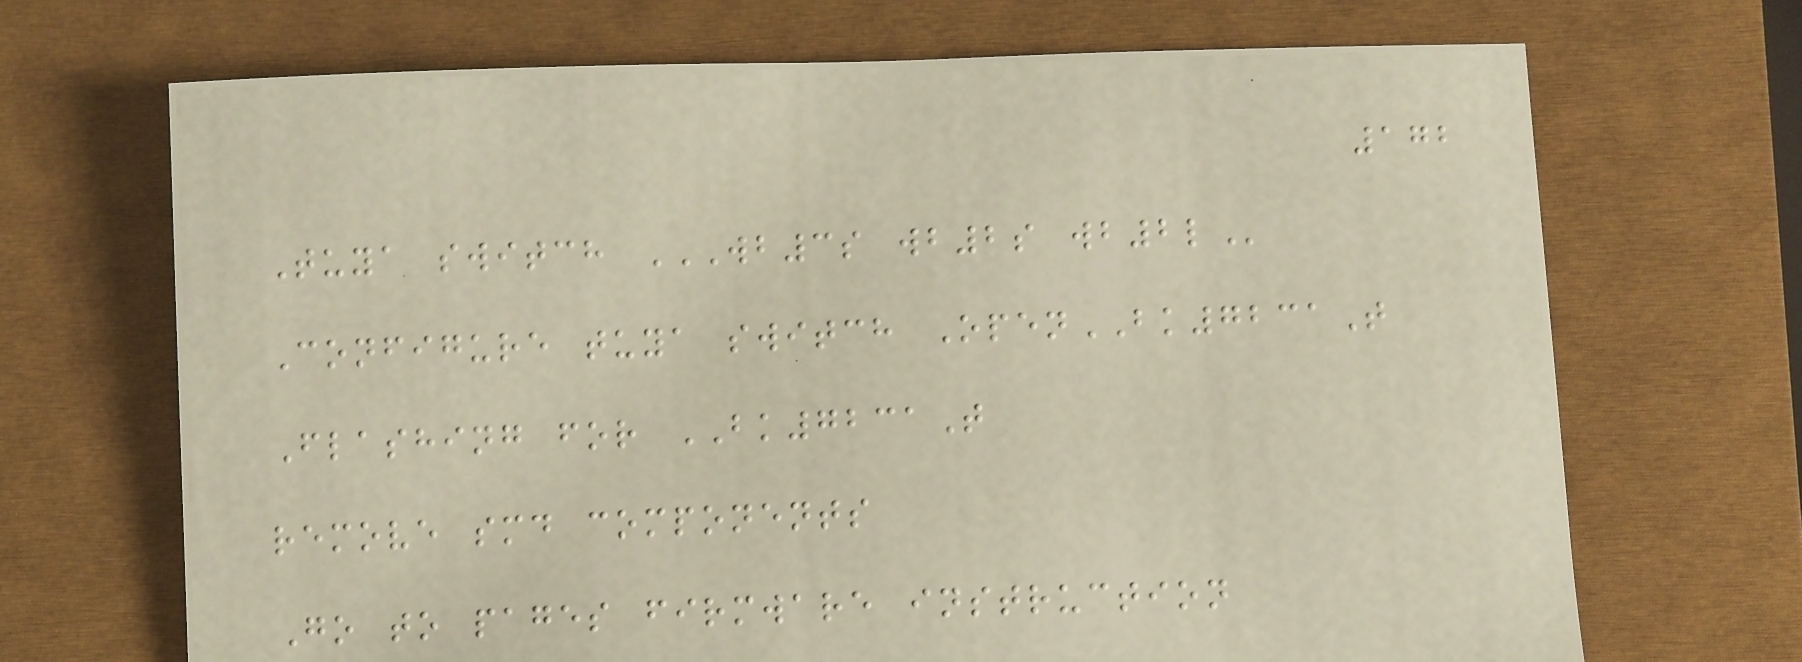172
Tuya switch WB3S WB2S WB2L
Configure tuya switch OpenBK7231T
Flashing for BK7231T
remove smd components
Go to pages firmware instruction
